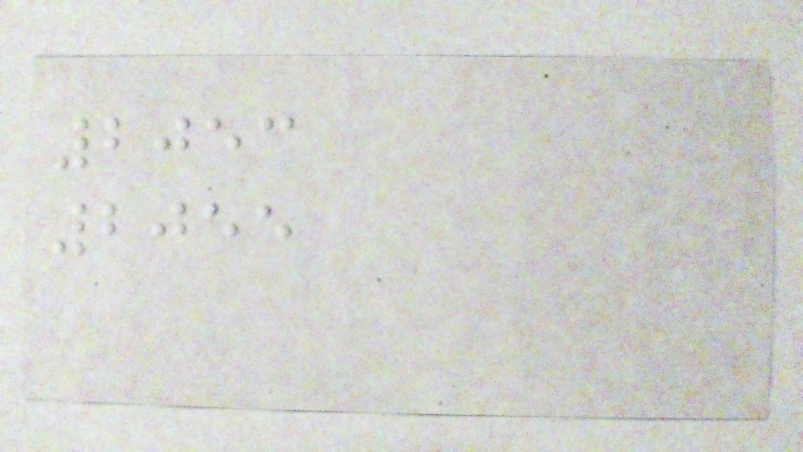2053
2055
